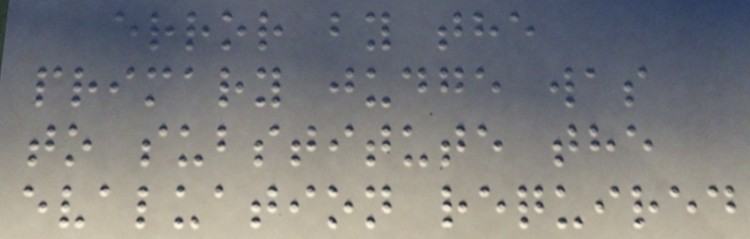error by the
primary judge was
to substitute the
evaluation required
